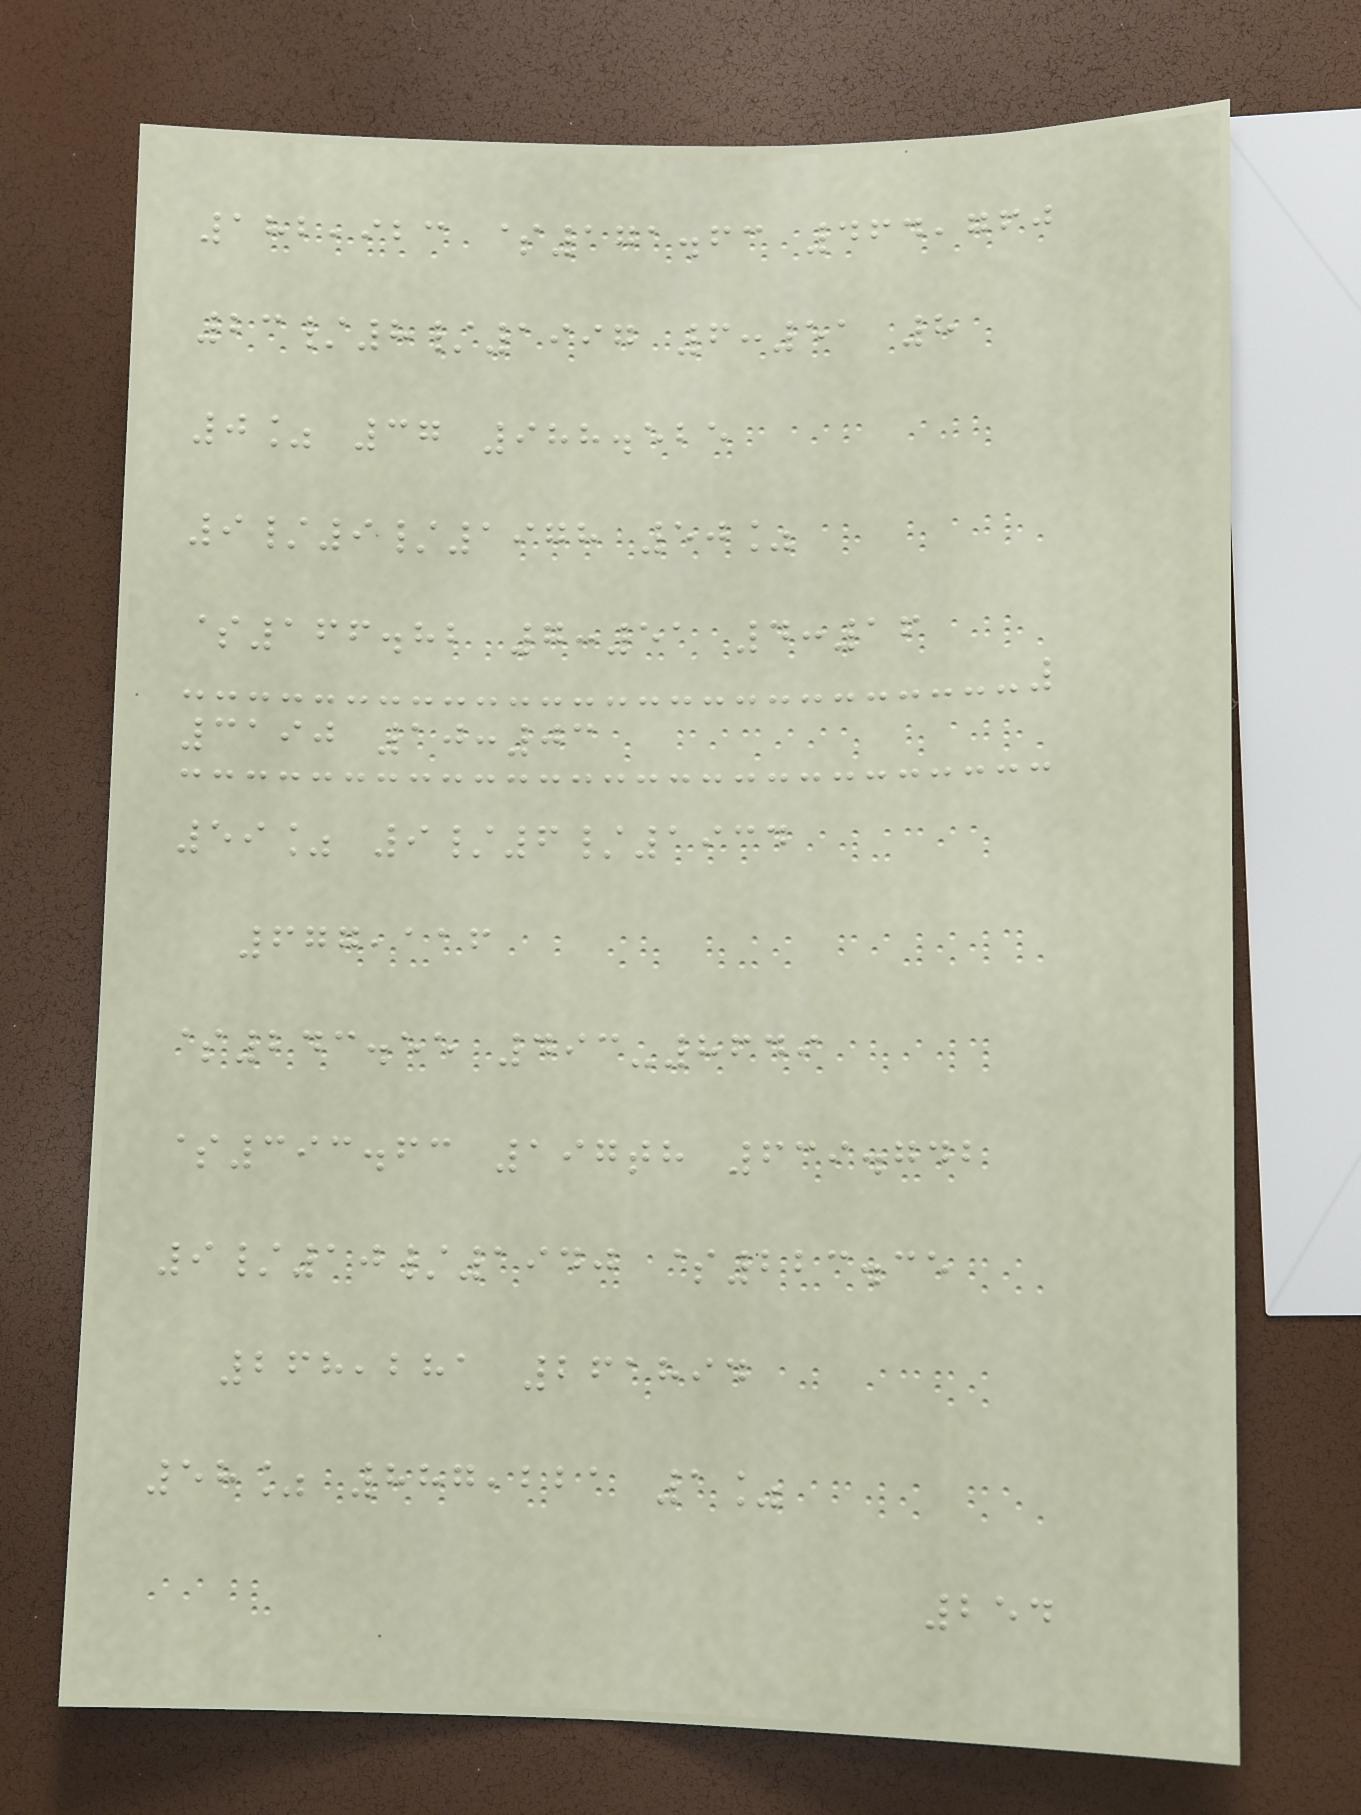182,923 $171.63 464,760
23/8/1997 6:51 8
0% 37 988.525
9/9/1978 50%
$166.82 7:51 4:16
3190 10:03
59% 9/6/1934
677,116
$243.55 493-8649
$393.63 197th 639.742
9/10/1940 $223.35
268,281 261894
58% 887,221 1%
254
